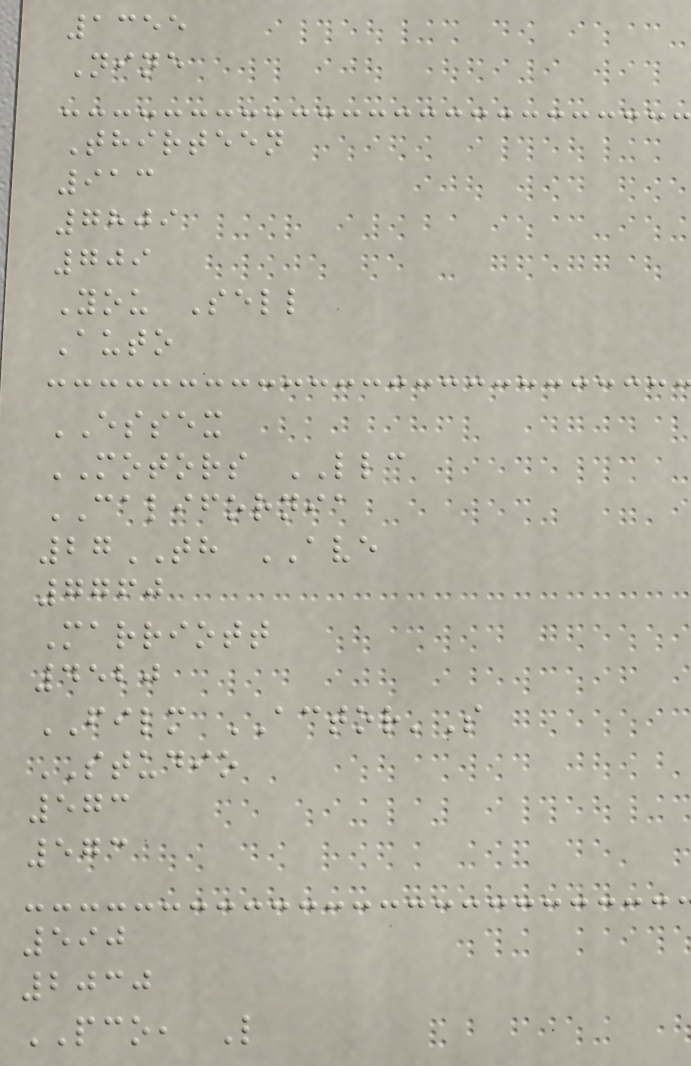1355
Nine
Thirteen
913
7809
709
You Sell
Auto
ESSEX
MOTORS LLC
CALIFORNIA
27TH AVE
7760
Marriott
4520
FILM ACTOR'S
STUDIO
573
573
590
2030
PCO, L
